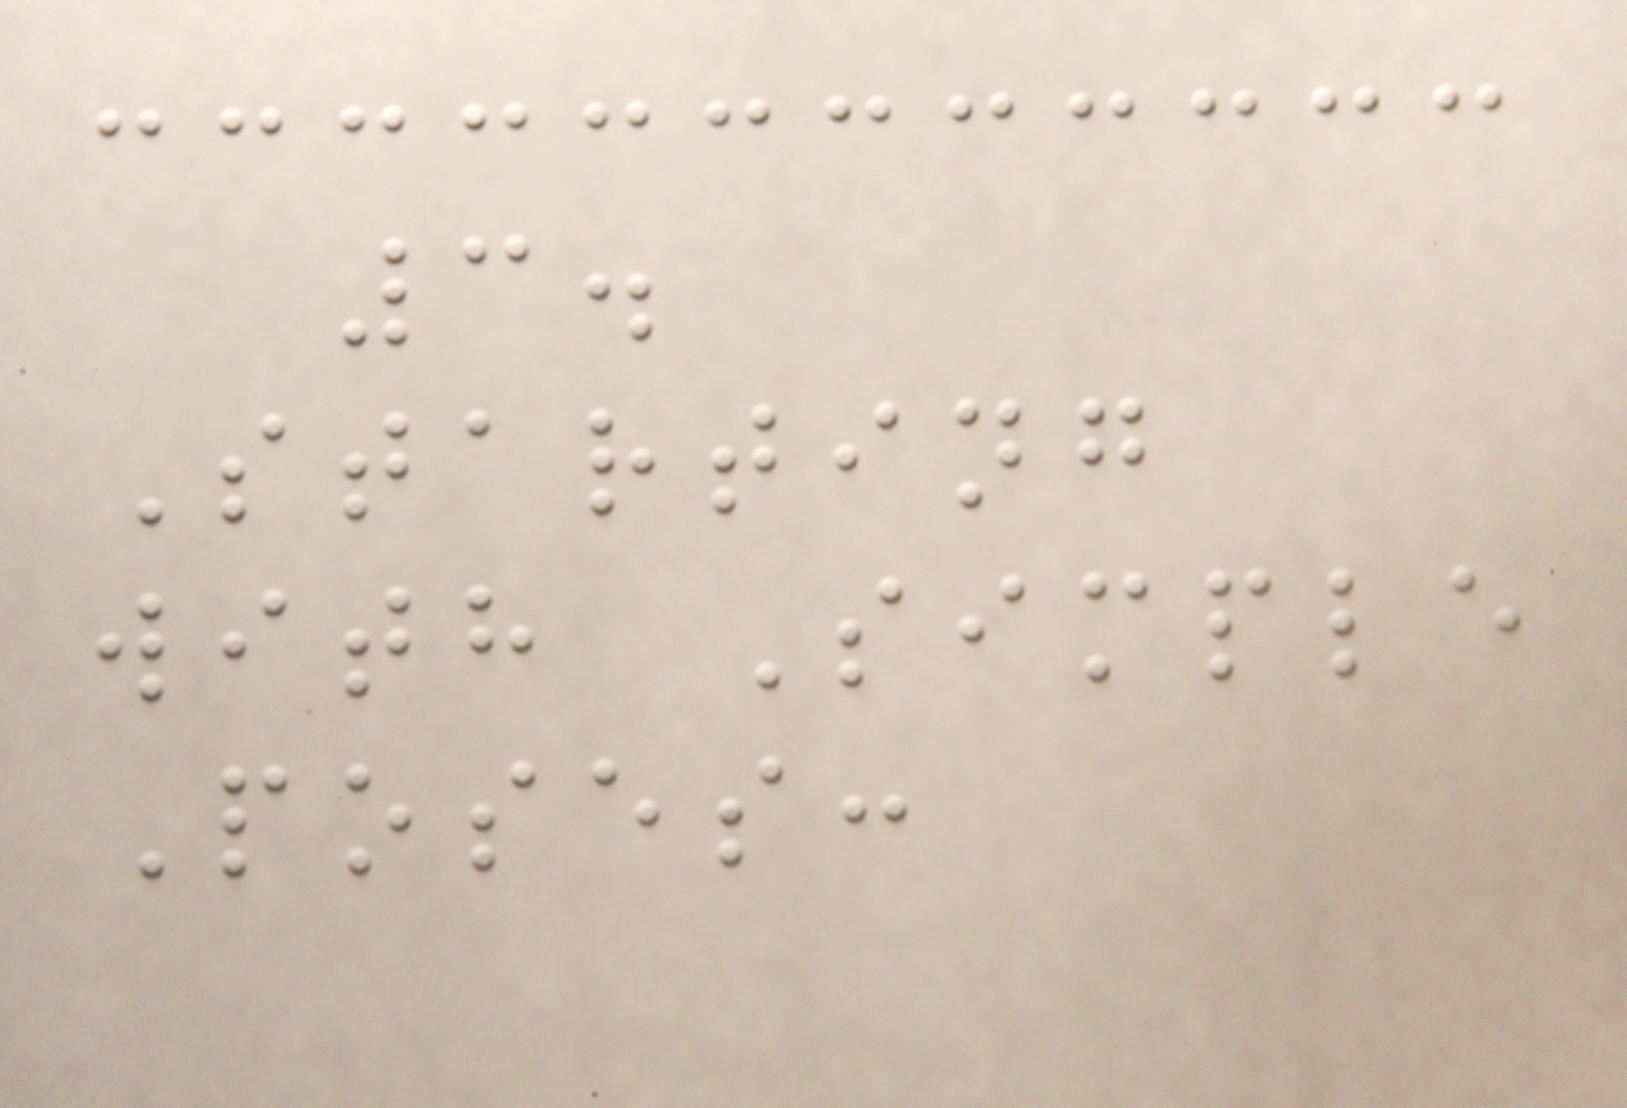3.
Starting
with Simple
Poses:
